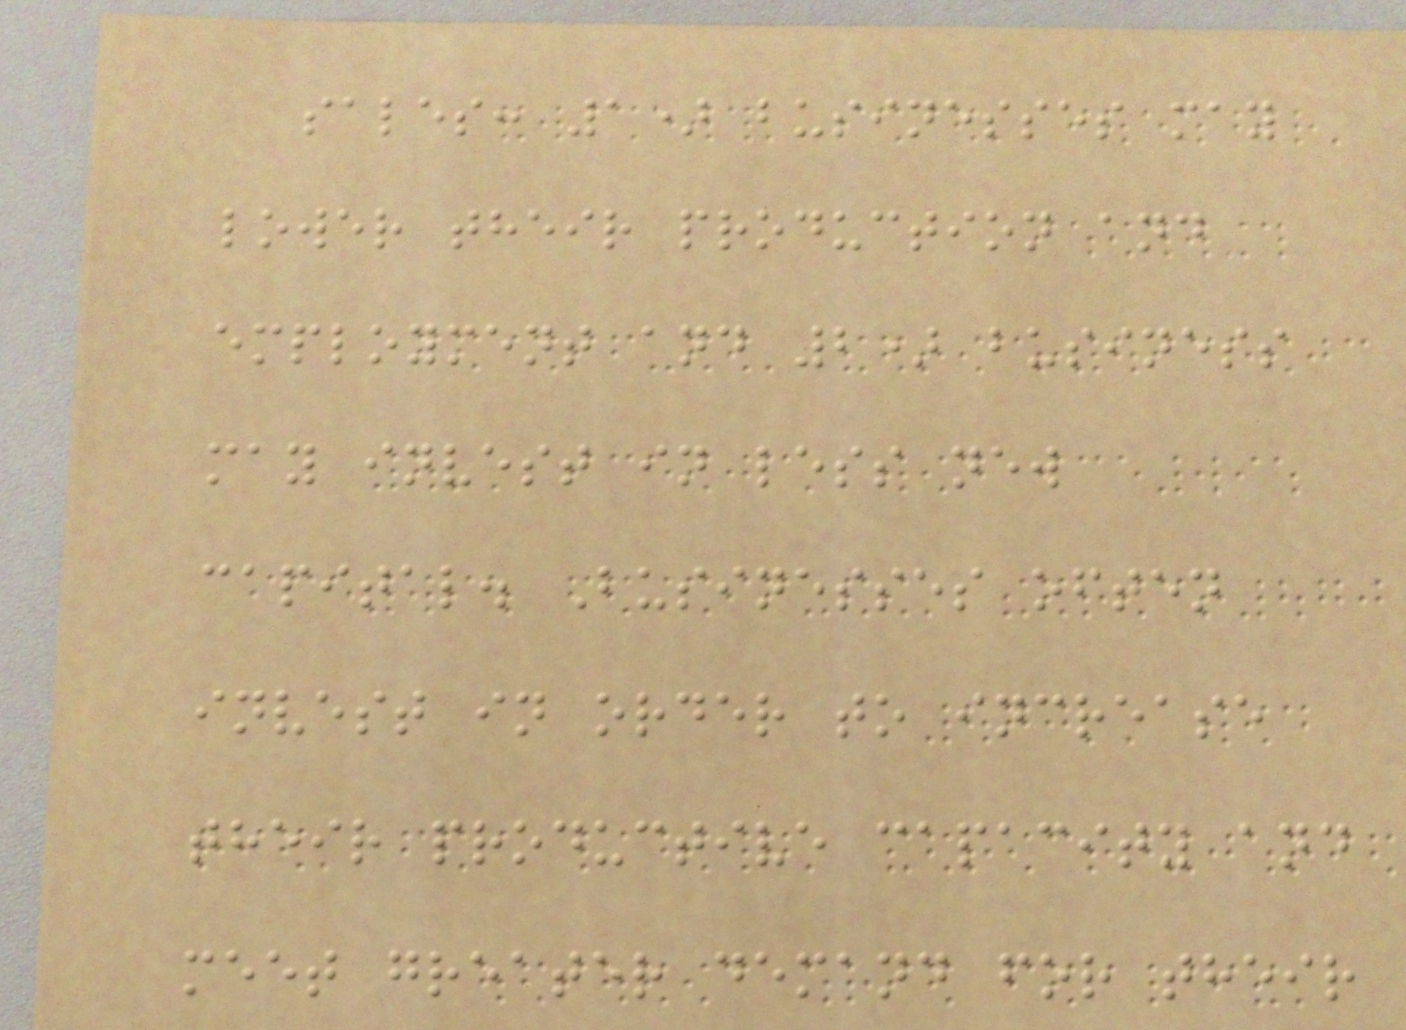sales: 1) businesses may
lower their production and
employment and 2) business
may invest in less new
capital. Businesses often
invest in order to increase
their productive capacity and
meet greater demand for their
